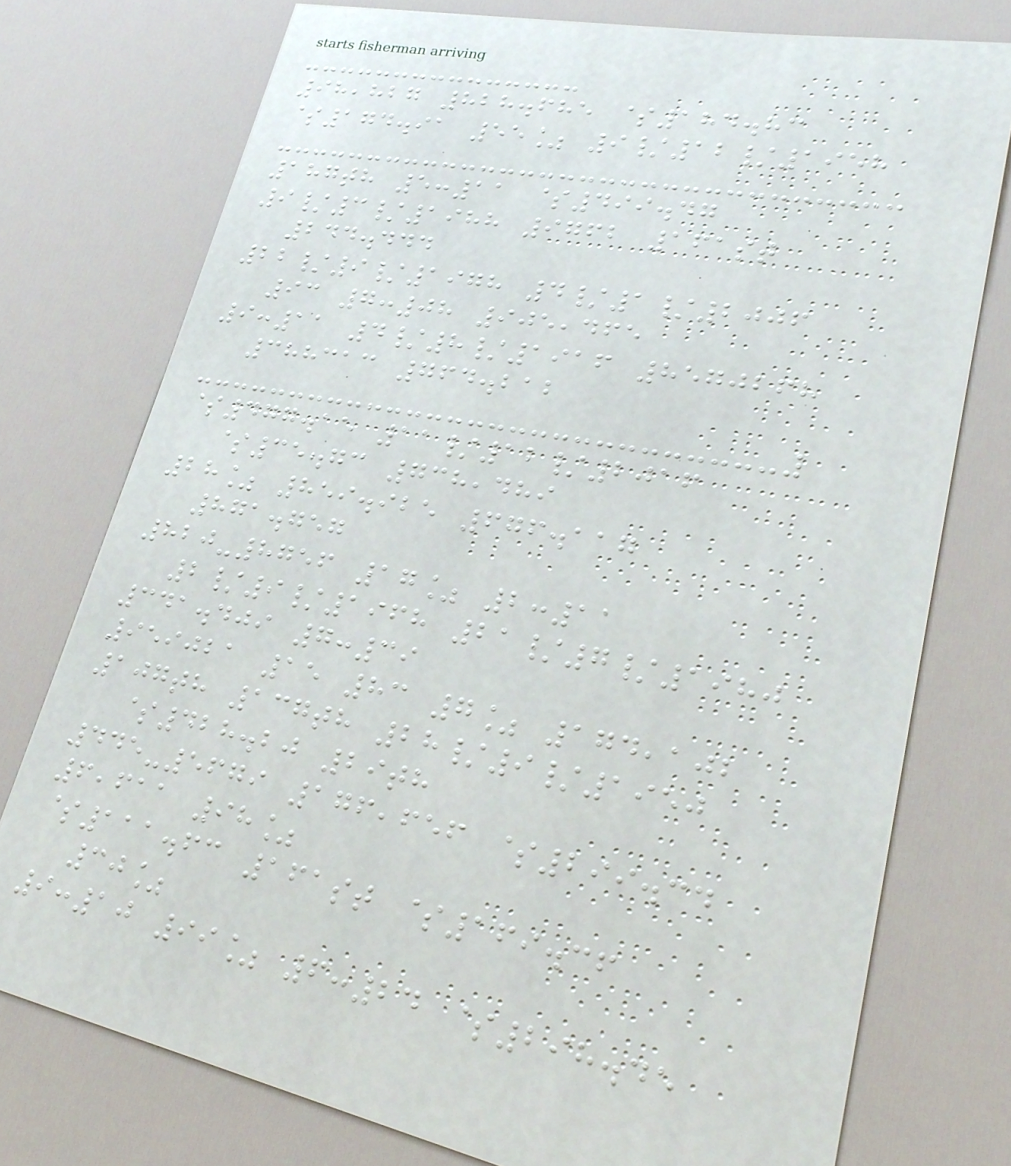98,827 828.685 $184.83
$174.91 55% 9/12/1958
187th 5:11 $499.47
9/3/1988 9762 161st
244.444
22/9/1978 4/1/2006
93 7:08 905,465
9:11 4/8/1916 8570268
388313 764.212
$477.15 11/12/2016
$35.73 738,489
28% 859.925 676.117
871.757
820-8756 17% 2:11
2/9/1968 21/7/1980
341.409 7:39
959021 15 83 7% 174,102
107th 137th 28/9/1950
$428.20 29th
445-5679 176,656 $299.34
6,611 98%
$111.63 161st $169.36
30%
9:10 99% 6:24 $298.45
